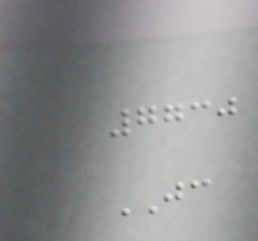7730
JC
